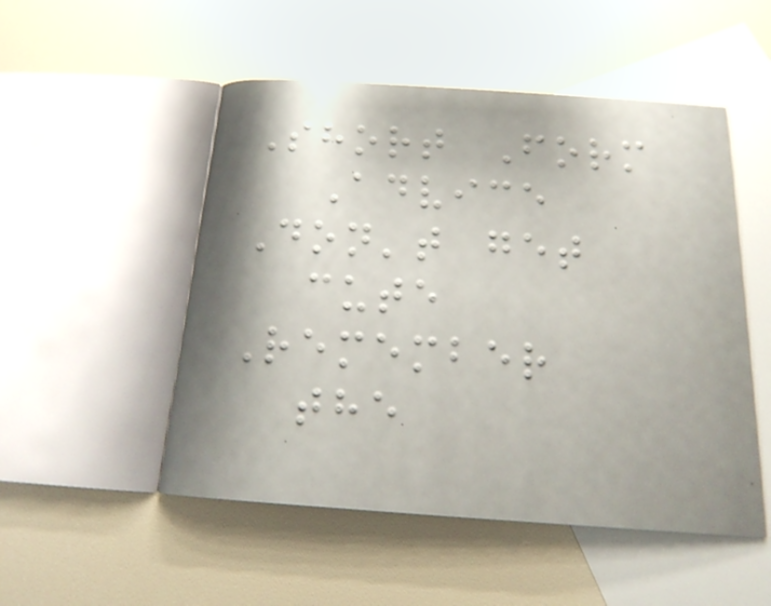Short Form
Advice
Don't get
cute
Remember
the
